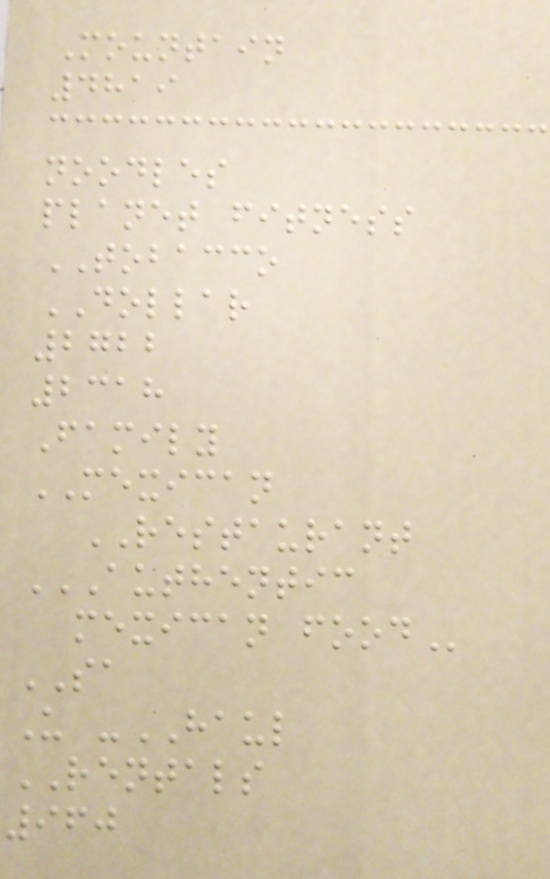Mountain
4819
noodles
planet fitness
TOBACCO
DOLLAR
2722
2318
Family
MEXICAN
RESTAURANT
AUTHENTIC
MEXICAN FOOD
SA
U -HAUL
RENTALS
960
